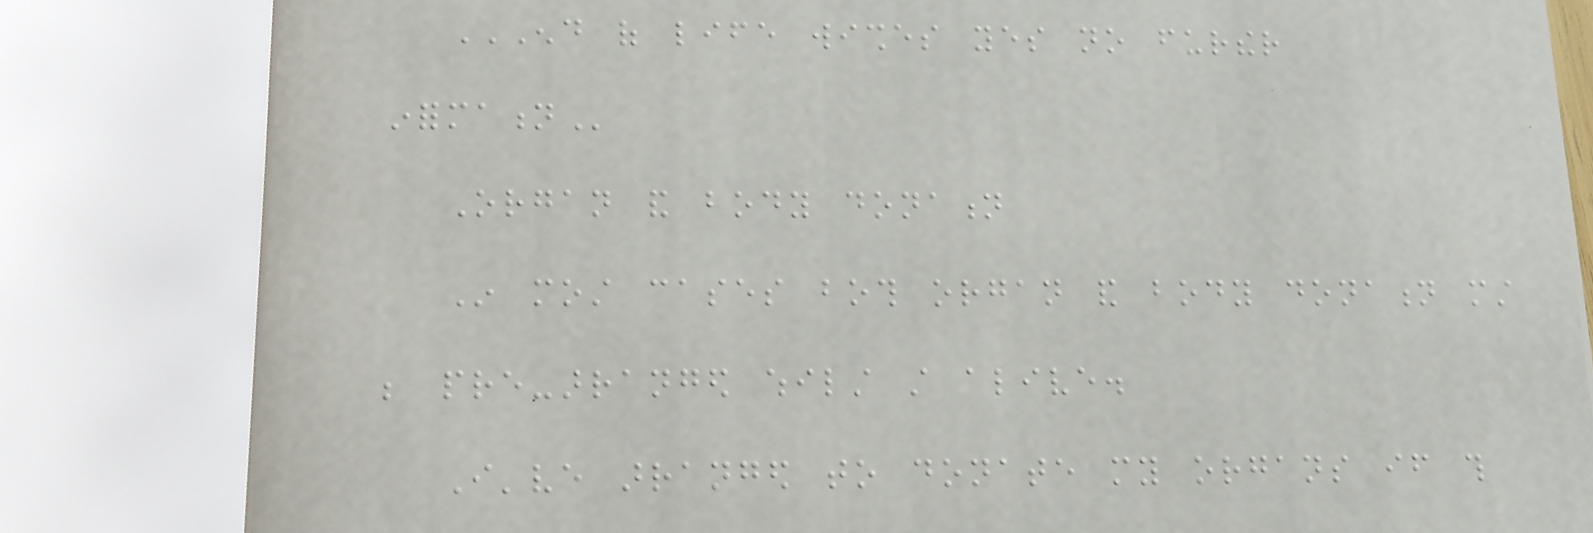END OF LIFE WISHES YES NO FURTHER
INFORMATION
Organ and body donation
In most cases both organ and body donation must
be pre-arranged whilst still alive.
I've arranged to donate my organs if this
